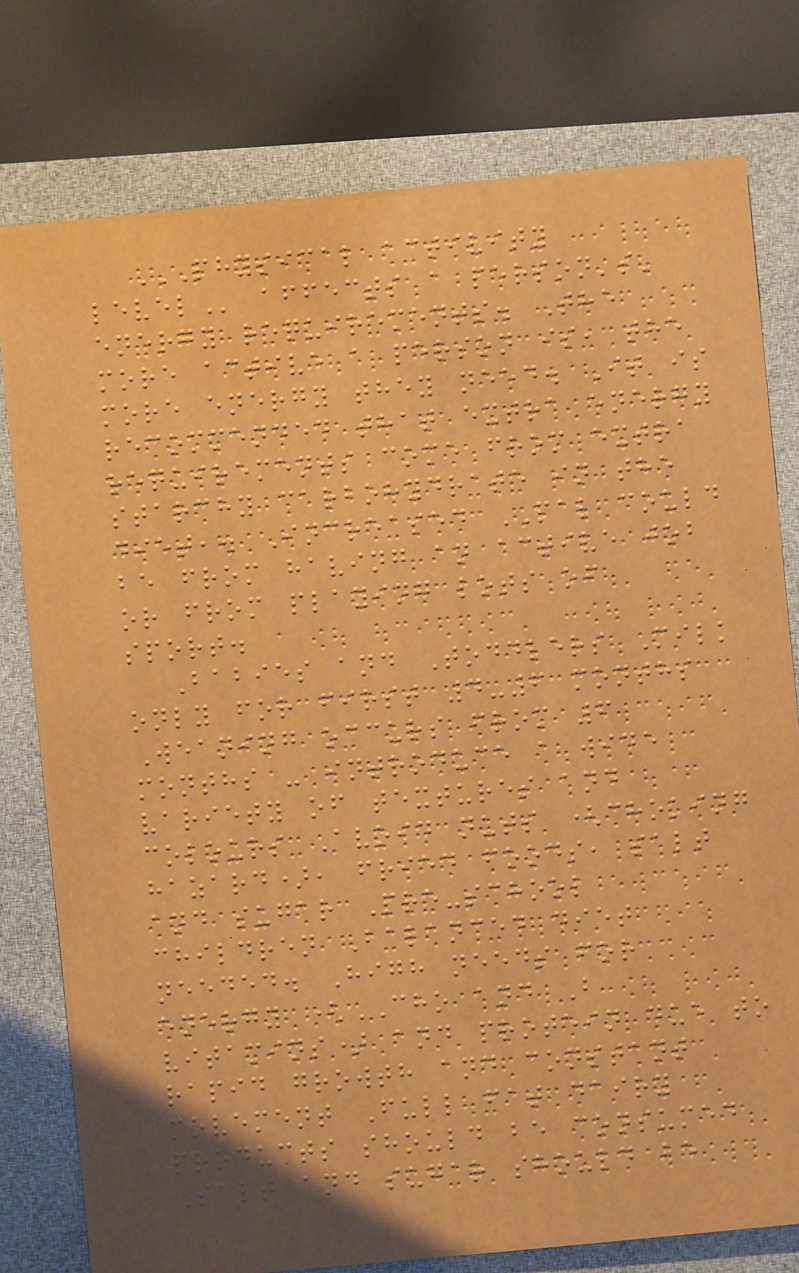PHYSICAL ACTIVITY
LEVEL affects a person's'
energy requirements. The
more active a person is, the
more energy they need. It is
recommended that extra energy
requirements come from extra
starchy carbohydrate in the
diet,. Increased PAL could
be from having an active job
or from playing lots of
sport.
Babies and Toddlers Milk
only for first 4-6 months
Weaning occurs from 6
months - introduce a wide
variety of textures and
colours Avoid nuts (choking
hazard), fried foods, salt
and sugar Pre-school
children Balanced diet
needed. High needs for
energy (CHO and B
vitamins) and protein due to
rapid growth and constant
movement Full fat dairy
products should be consumed
Salt and sugar should be
